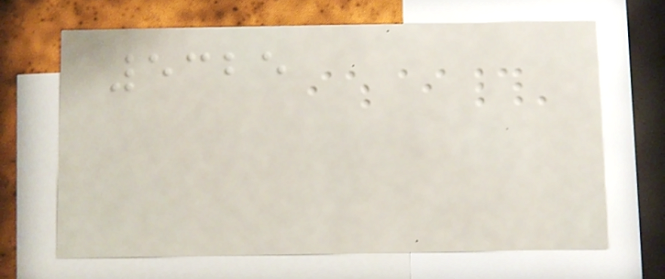5325
